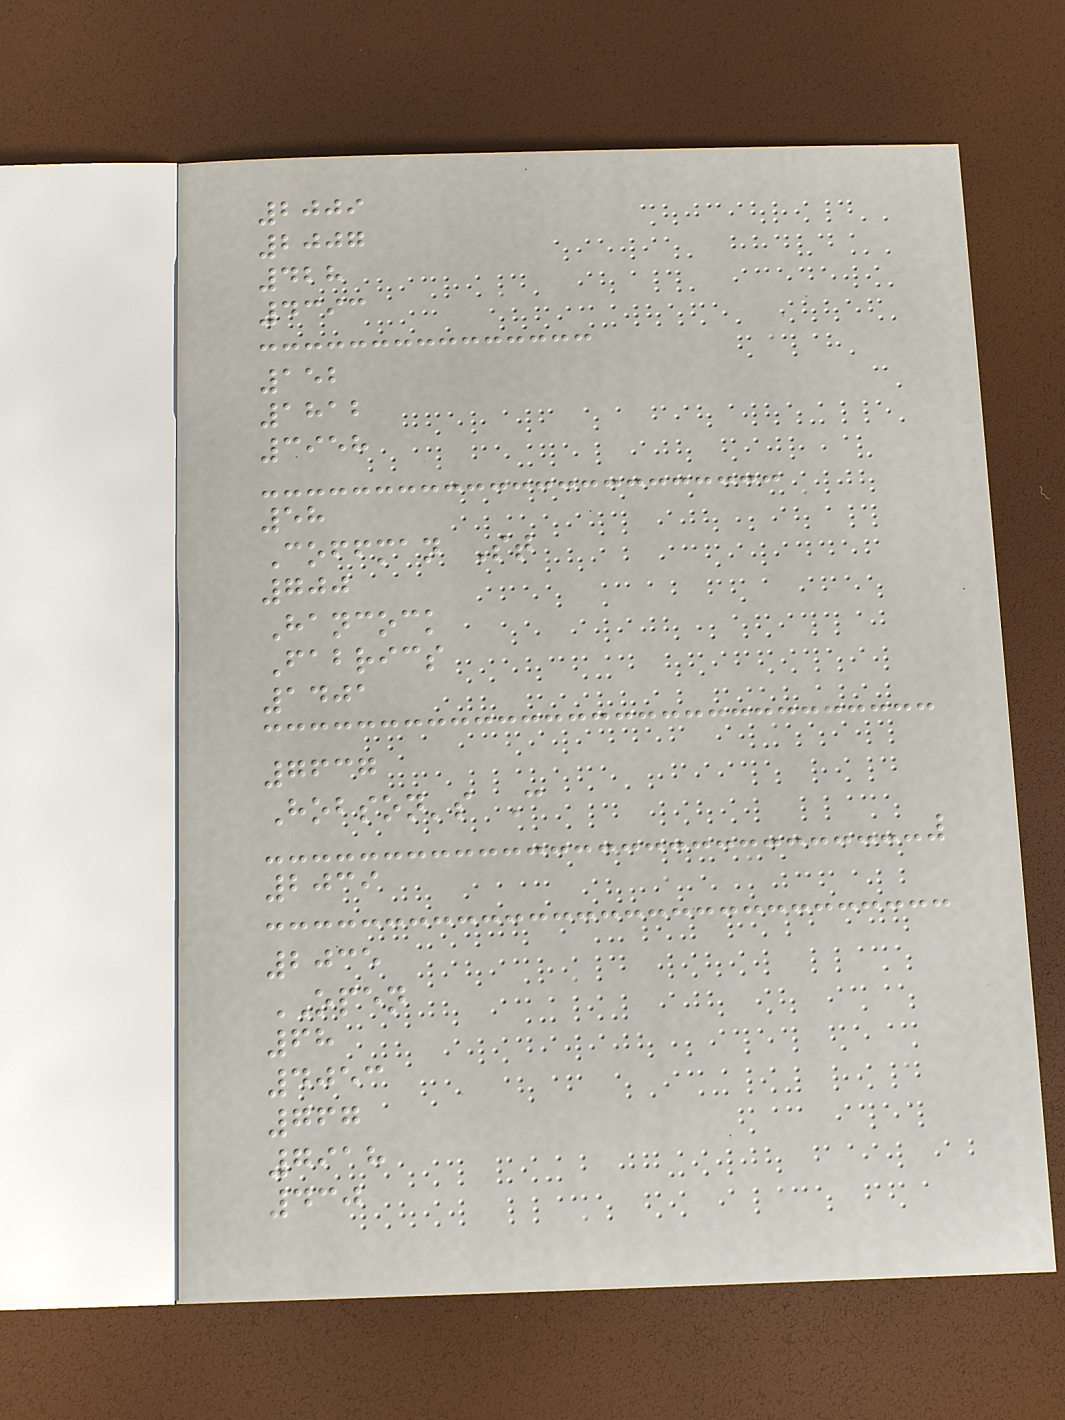2009
2007
428
4393
152
1812
3958
58
Coffman St
700
Hancock
Fabrics
1401
7637
Hobson's C
2039
2035
OPEN
68
4053
767
7918
430
